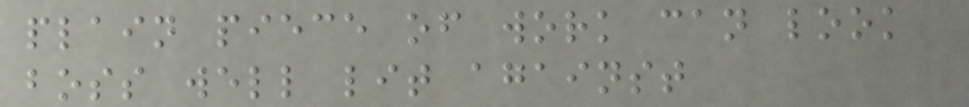plain piece of work can look
boss well lit against
